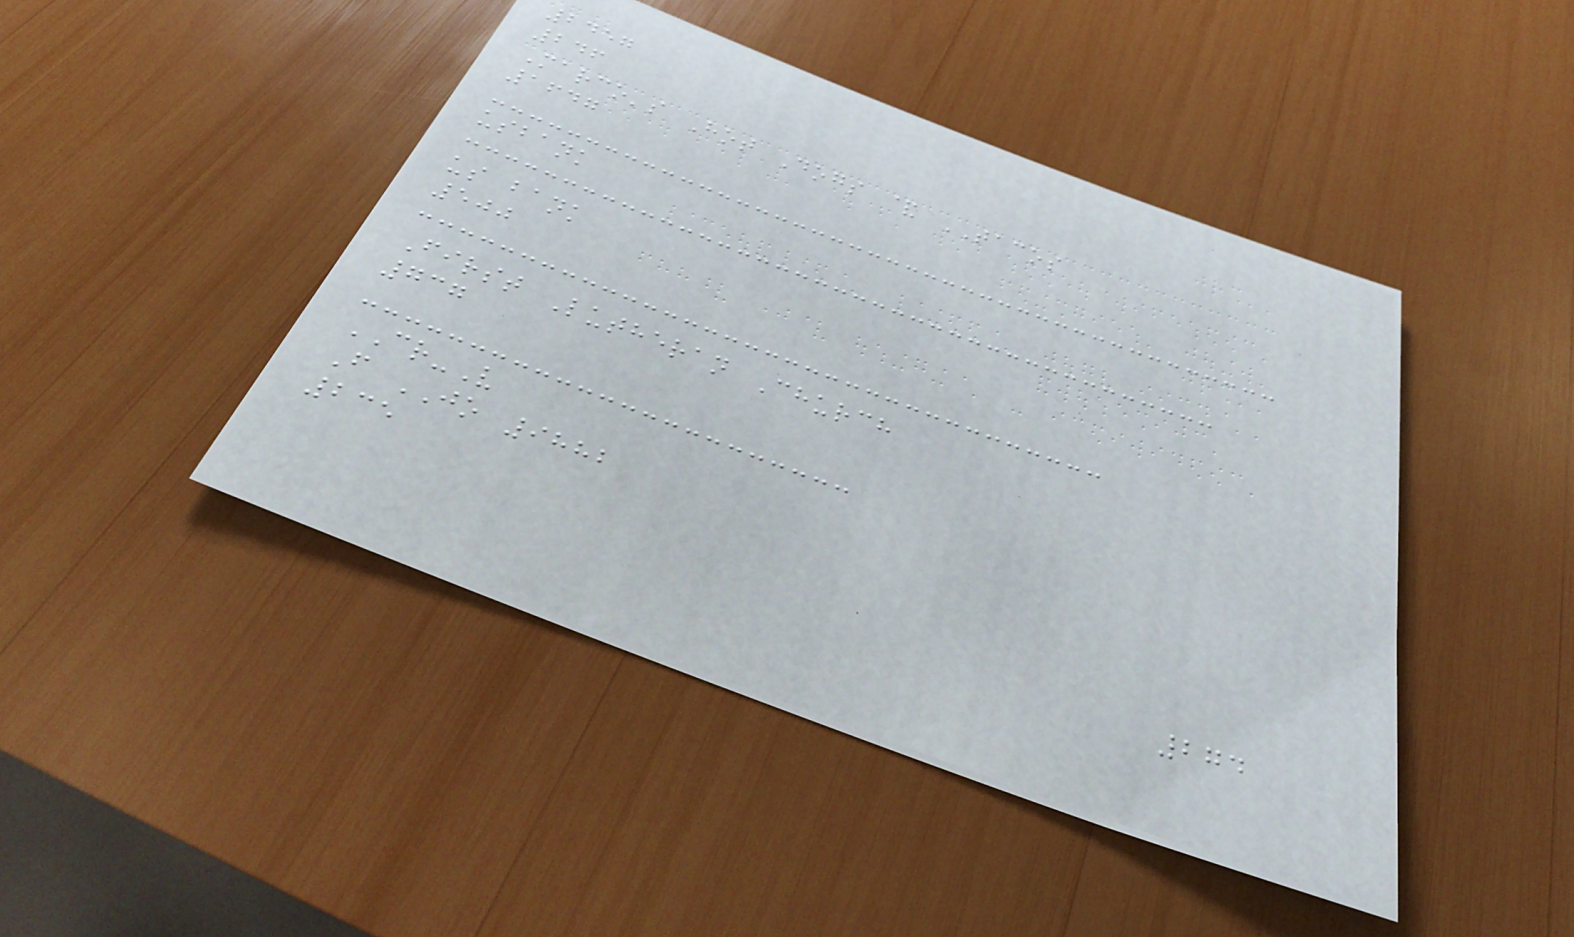2457
246
Marco's Hot Dogs & TACOS
1647
usbank
us bank
500
First Lutheran Church
737
CR-V
F JO 9882
235
274
